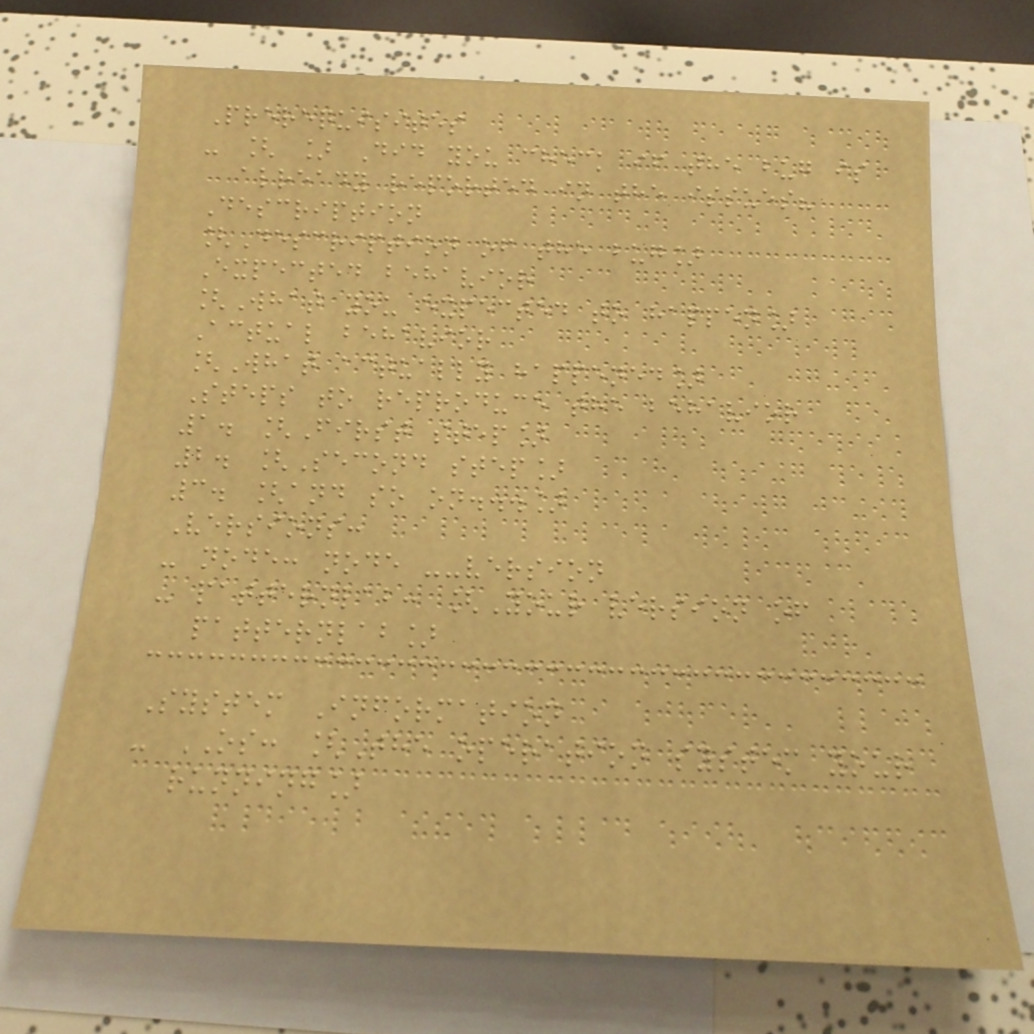Prerequisites
- [ ] Did you check if the bug is
already reported in the issues?
Description
[Description of the bug]
Expected behavior
[What you expected to happen]
Actual behavior
[What actually happened]
Steps to reproduce the behavior
1. [First step]
2. [Second step]
3. [and so on...]
Versions:
- node: node --version
- patternlab: [Your version of
patternlab]
System Information
- OS: [The operation system your
running]
